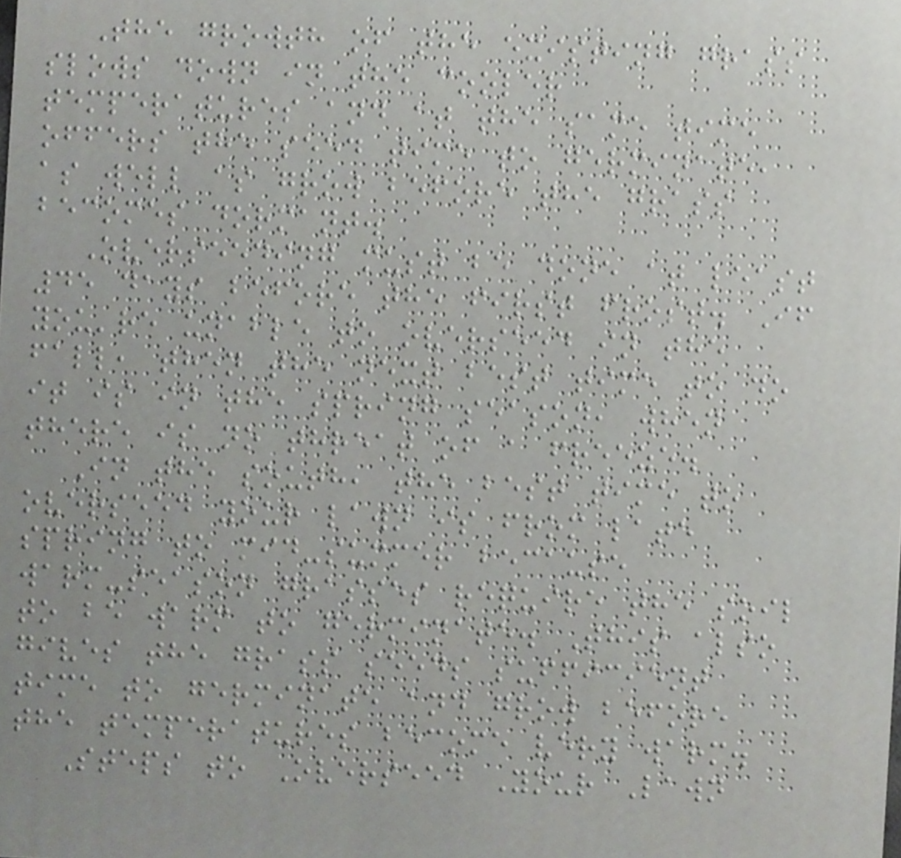The growth of the existing grass
slows down in the cooler
temperatures and at the same time
offers the seed time to germinate,
as well as grow before the grass
becomes dormant.
Overseeding must be done at least
45 days before the first frost. If
you're unable to overseed in the
fall, then the next best time to do
it is in the spring season, when
there is no threat of a freeze.
In the south, the best time to
overseed your lawn is from late
spring to mid-summer because
warm-season grasses require the soil
to be warm to germinate. This also
gives the grass seeds sufficient
time to germinate and grow before
the temperatures become very warm.
Steps to Overseed Your Lawn
